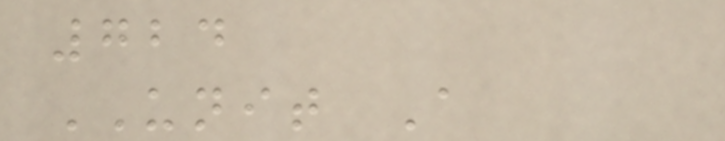724
UNIT A
